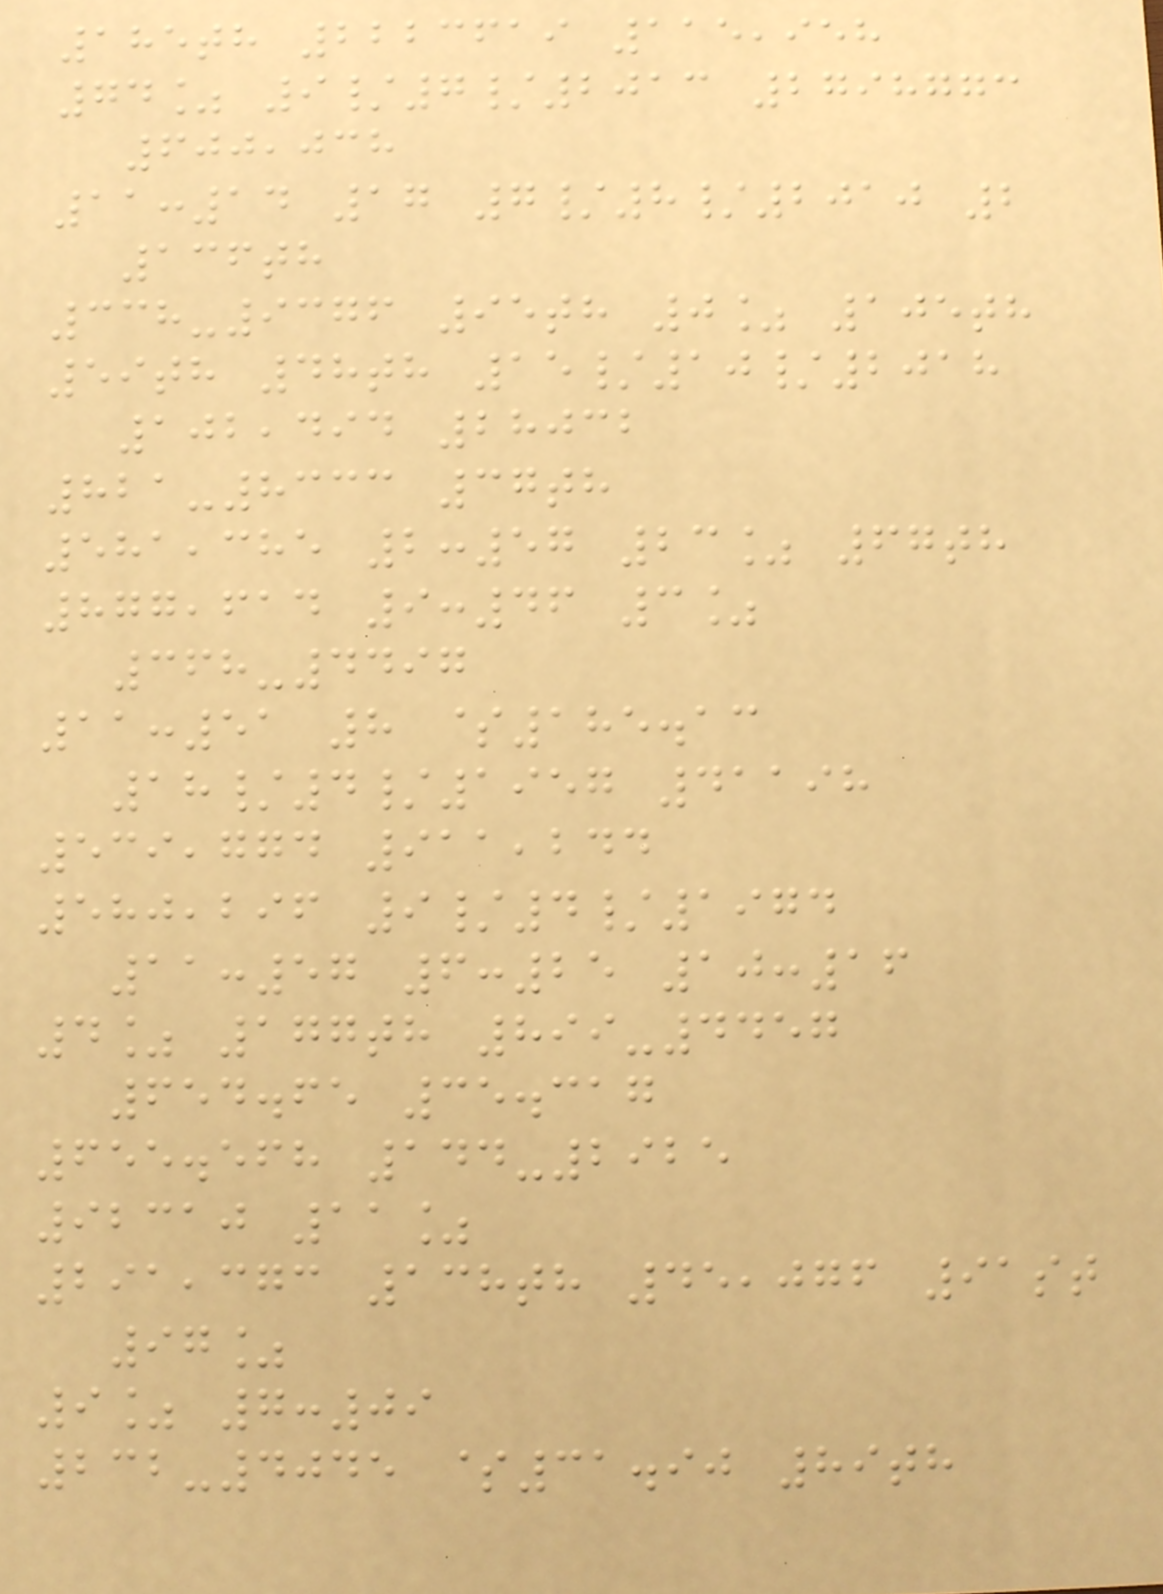185th 2223619 115,958
74% 9/7/2013 2798773
600,038
11:14 17 7/8/2010 2
136th
338-9376 95th 0% 105th
59th 48th 15/10/2018
102,494 28032
821-8333 37th
581,385 2:57 23% 67th
877,614 9:46 3%
368-4497
11:51 8 $185.13
18/4/1957 41198
539,774 911,244
580,296 9/4/1974
11:57 6:25 10:16
4% 177th 899-4457
654.65 35.317
655.568 144-2925
92310 11%
291,373 138th 45,076 91st
97%
9% 7:09
232-4045 $31.90 89th
